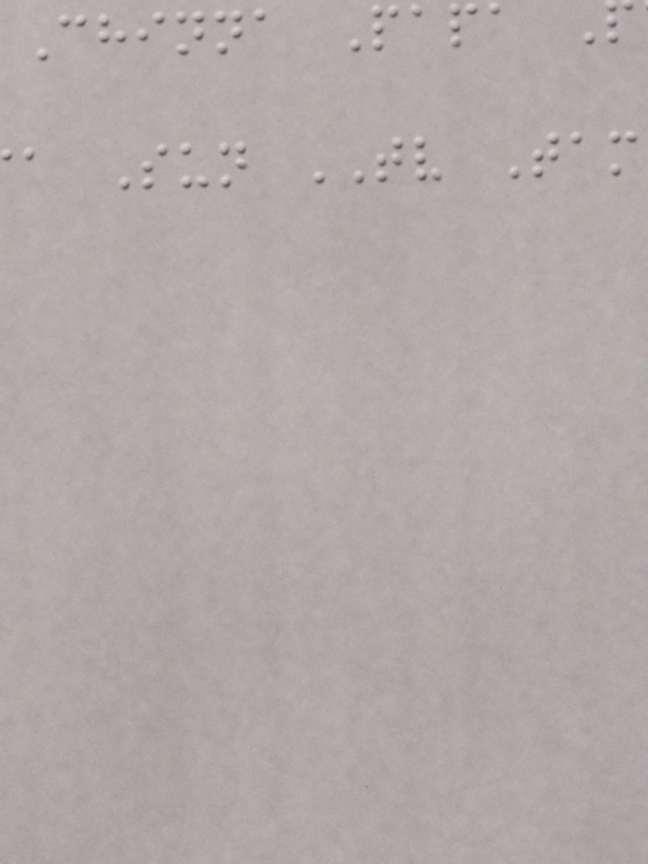Chinna Papa
a Sun TV Tam
